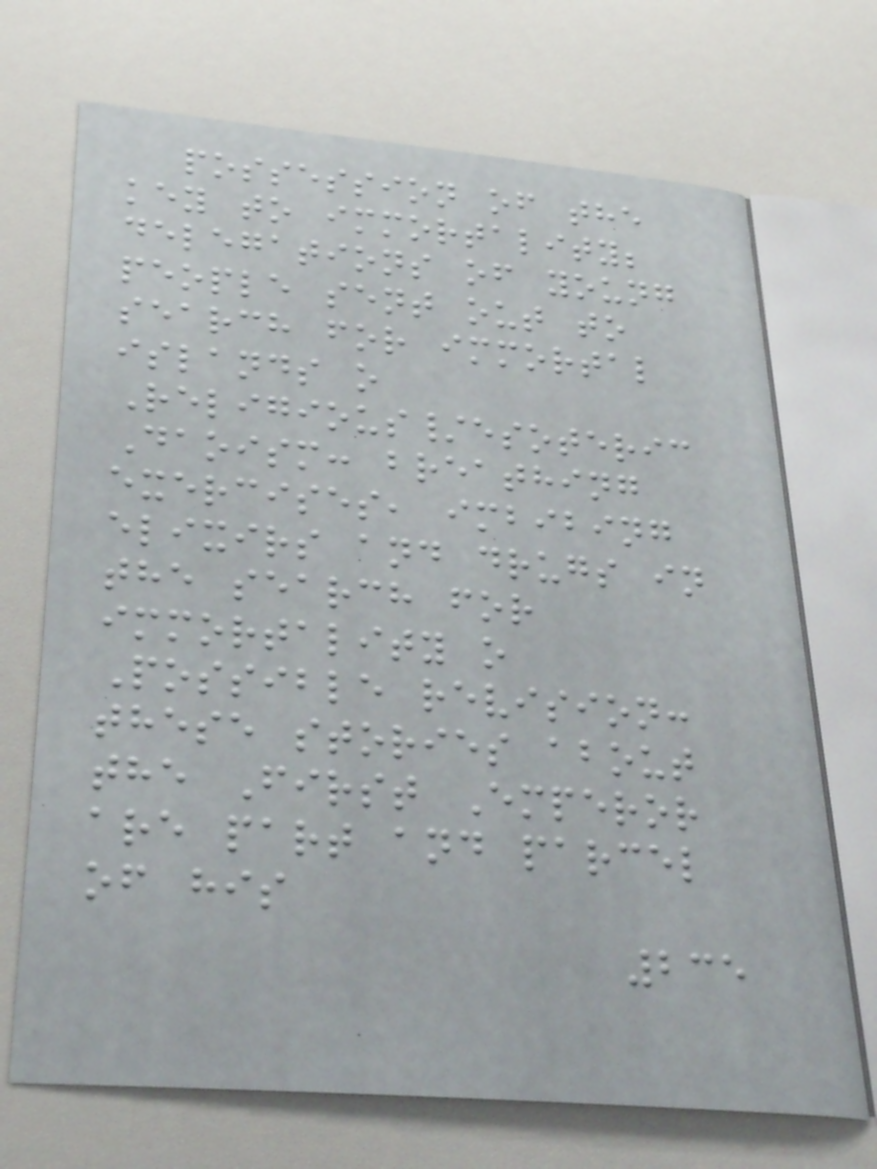possession of the
key to immortality;
delegations of young
people sent out to
search for immortal
islands o
Religious/esoteric
Daoism: breathing
exercises, imbibing
elixirs and drugs in
the search for
immortality o
Possible revision:
these stories about
the First Emperor
are part and parcel
of his
235
